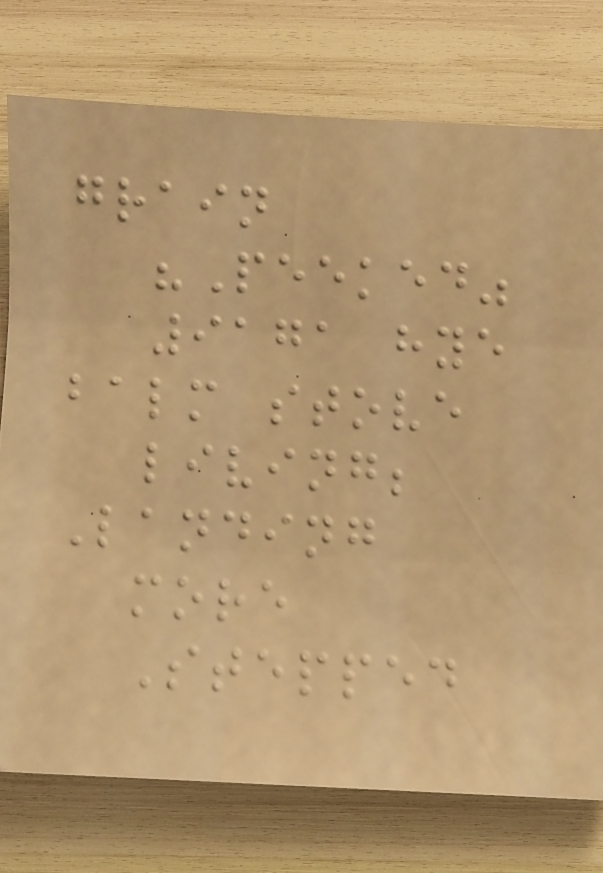grain
"Peeked"
9171 hye
balm stove
living;
Landing
more
Stepped
